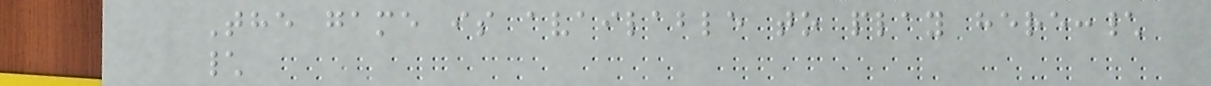The game is available to play here:\
\
